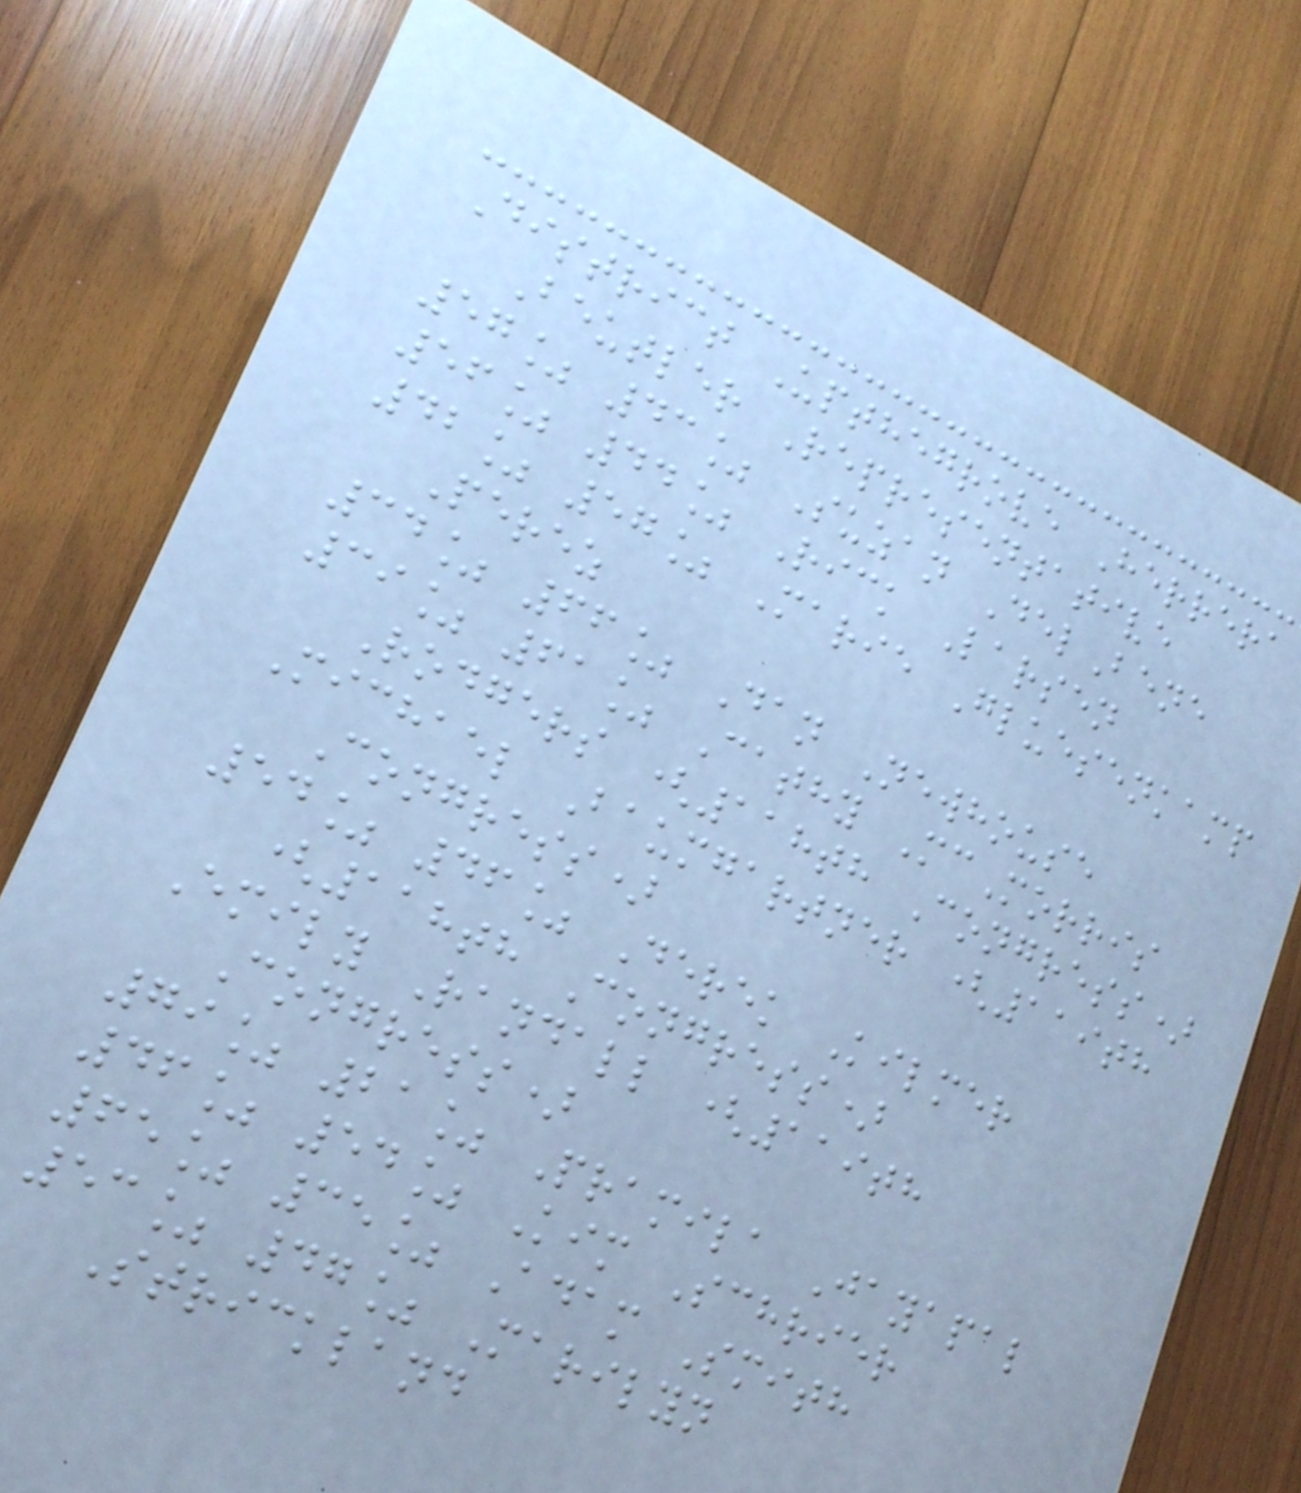District Upthegrove Herrera
Beutler Representative
57% 43% Suzan DelBene
56% 44% Rick Larsen
42% 57% Marie Gluesenkamp
Perez
34% 66% Dan Newhouse
39% 61% Cathy McMorris
Rodgers (118th Congress)
Michael Baumgartner (119th
Congress)
54% 46% Derek Kilmer
(118th Congress)
Emily Randall (119th
Congress)
79% 21% Pramila Jayapal
46% 54% Kim Schrier
65% 35% Adam Smith
53% 47% Marilyn
Strickland
